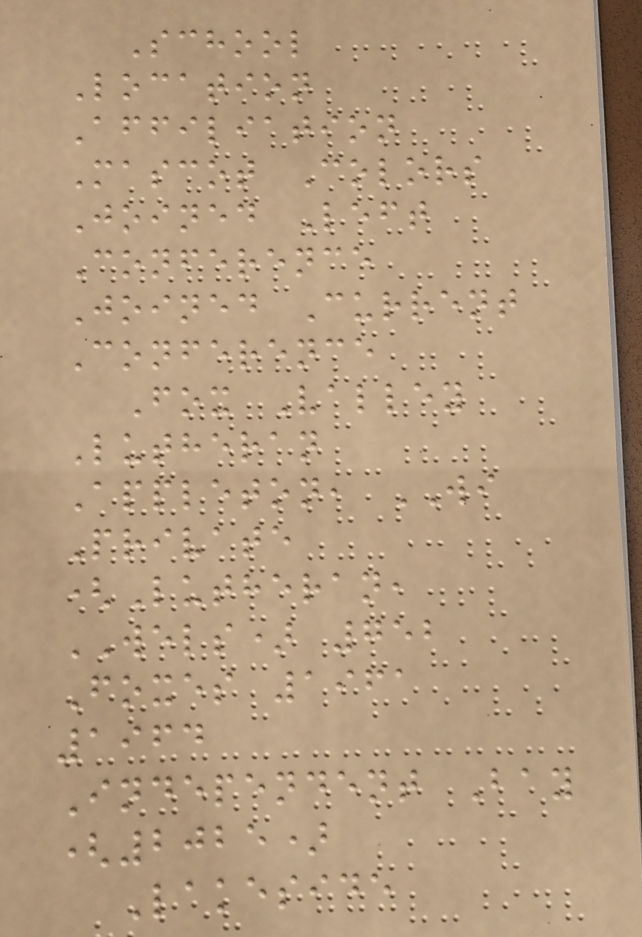School
Location
Affiliation
Mascot Colors
Joined Left
Conference
Joined Current
Conference
Fox Valley
Lutheran
Appleton, WI
Private
(Lutheran,
WELS) 752
Foxes 1961
1964
Independent Bay
(2025)
Lakeside
